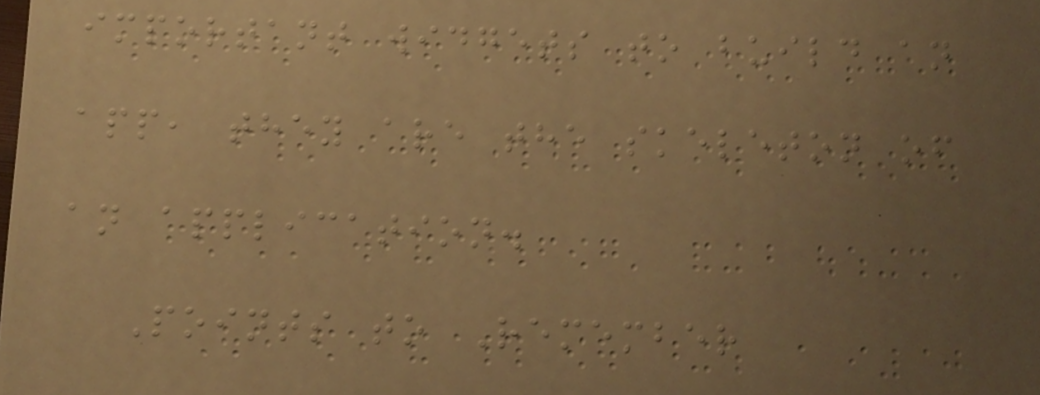important widgets to build an
app, they are the skeleton of
an application.
Points to Remember
